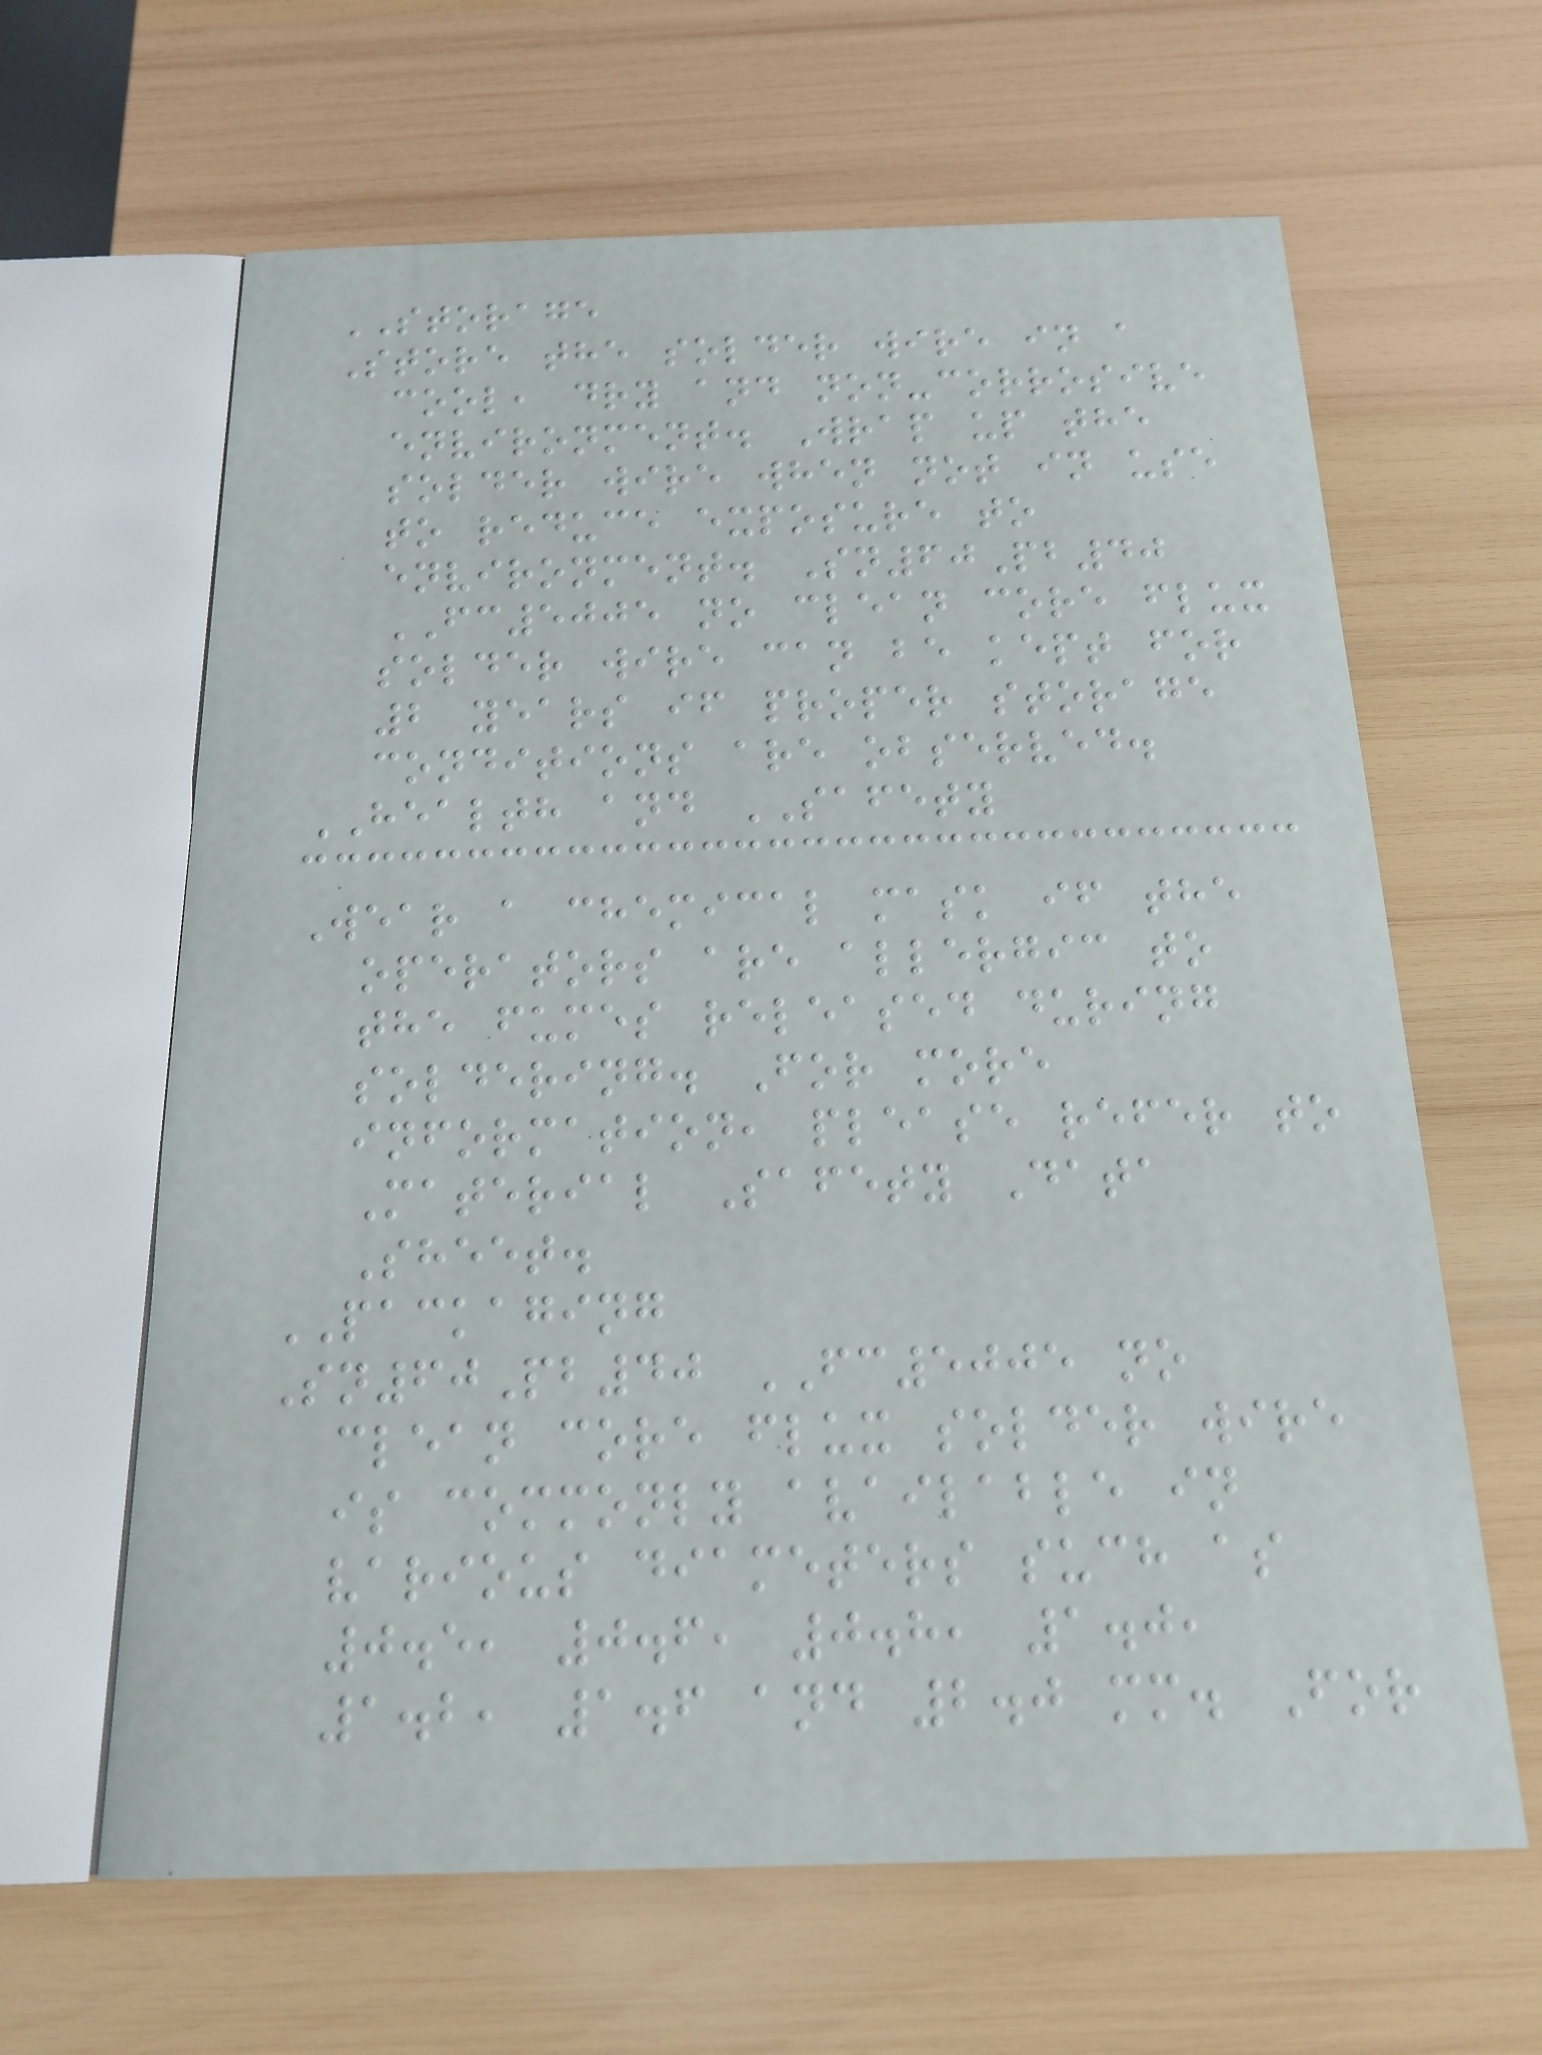STORAGE
Store the solder wire in a
cool, dry and non-corrosive
environment. Wrap up the
solder wire when not in use
to reduce exposure to
environment. Sn60Pb40
FC5005 no clean core flux
solder wire can be kept for
2 years if proper storage
conditions are observed.
HEALTH and SAFETY
Wear a chemical mask if the
operators are allergic to
the fumes released during
soldering. For more
information, please refer to
Material Safety Data
Sheet.
PACKAGING
Sn60Pb40 FC5005 no
clean core flux solder wire
is commonly available in
various diameters such as
0.5, 0.6, 0.8, 1.0,
1.2, 1.6 and 2.0 mm. For
